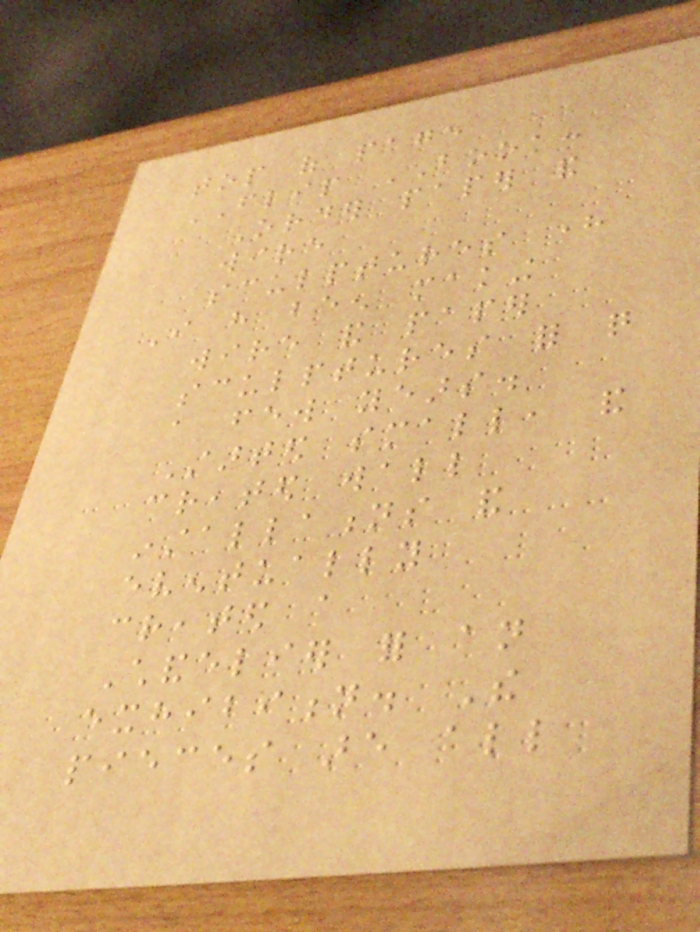top of page
FLIP BOOK:
Order paper and
wire
sculptures here
I have been making
wire and paper
sculptures for quite
a few years.
Started small, and
created wall
installations and
eventually
created a
Chandelier for an
exhibition. The
pieces are all
